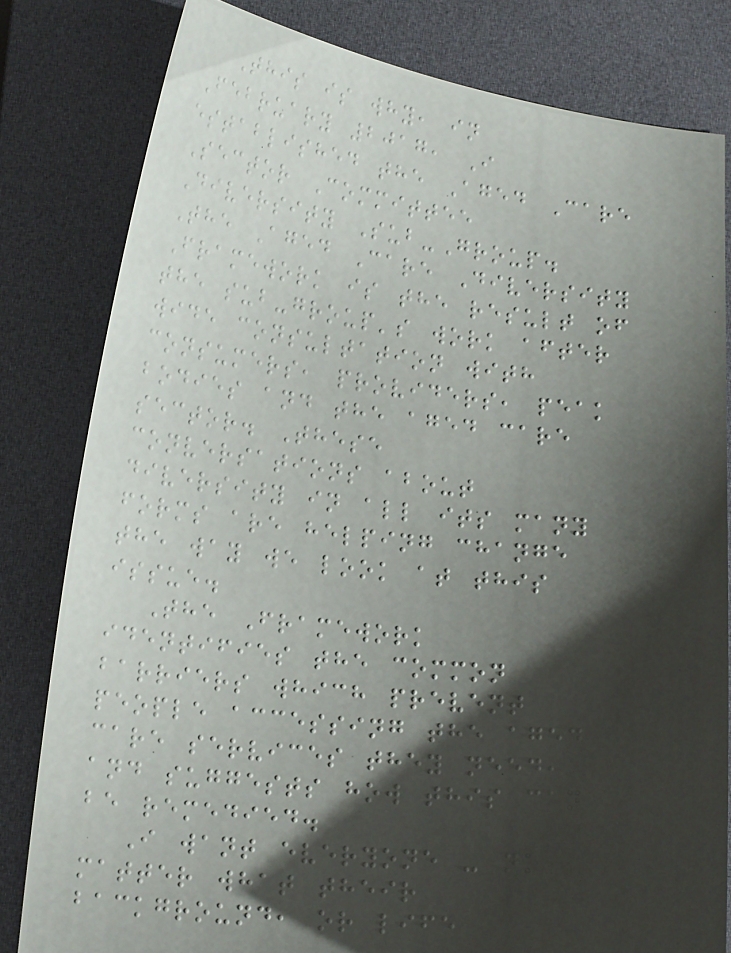This is why, in
February 2017, I
established the Aged Care
Sector Committee
Diversity Sub-Group.
The Aged Care Diversity
Framework is the result of
the sub-group's work after
wide consultation with
consumers, providers, peak
bodies and the aged care
sector. These
conversations about
diversity in all its many
forms are helping change
the way we look at this
issue.
The Framework
identifies the common
barriers which prevent
people accessing the aged
care services they need,
and suggests how this can
be remedied.
I want everyone - no
matter what their
background, or life
